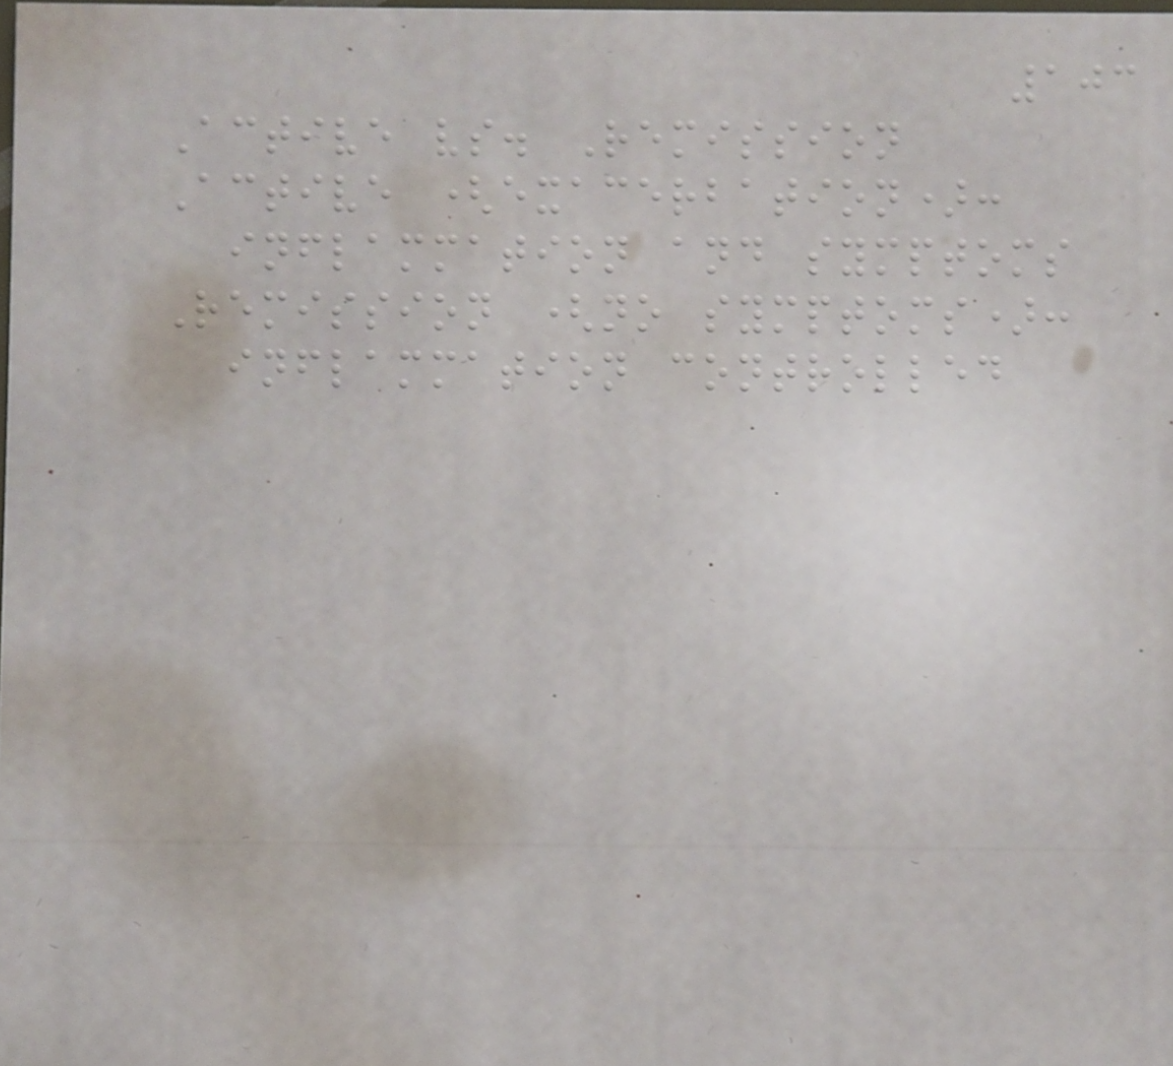103
Active vs. Remission
Active (exacerbation):
inflammation and symptoms
Remission (no symptoms):
inflammation controlled
